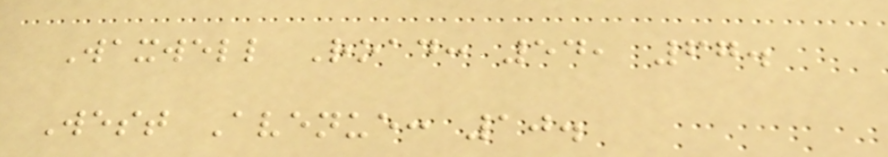Waxwell Road: 54, 67.
West Avenue: 10.
